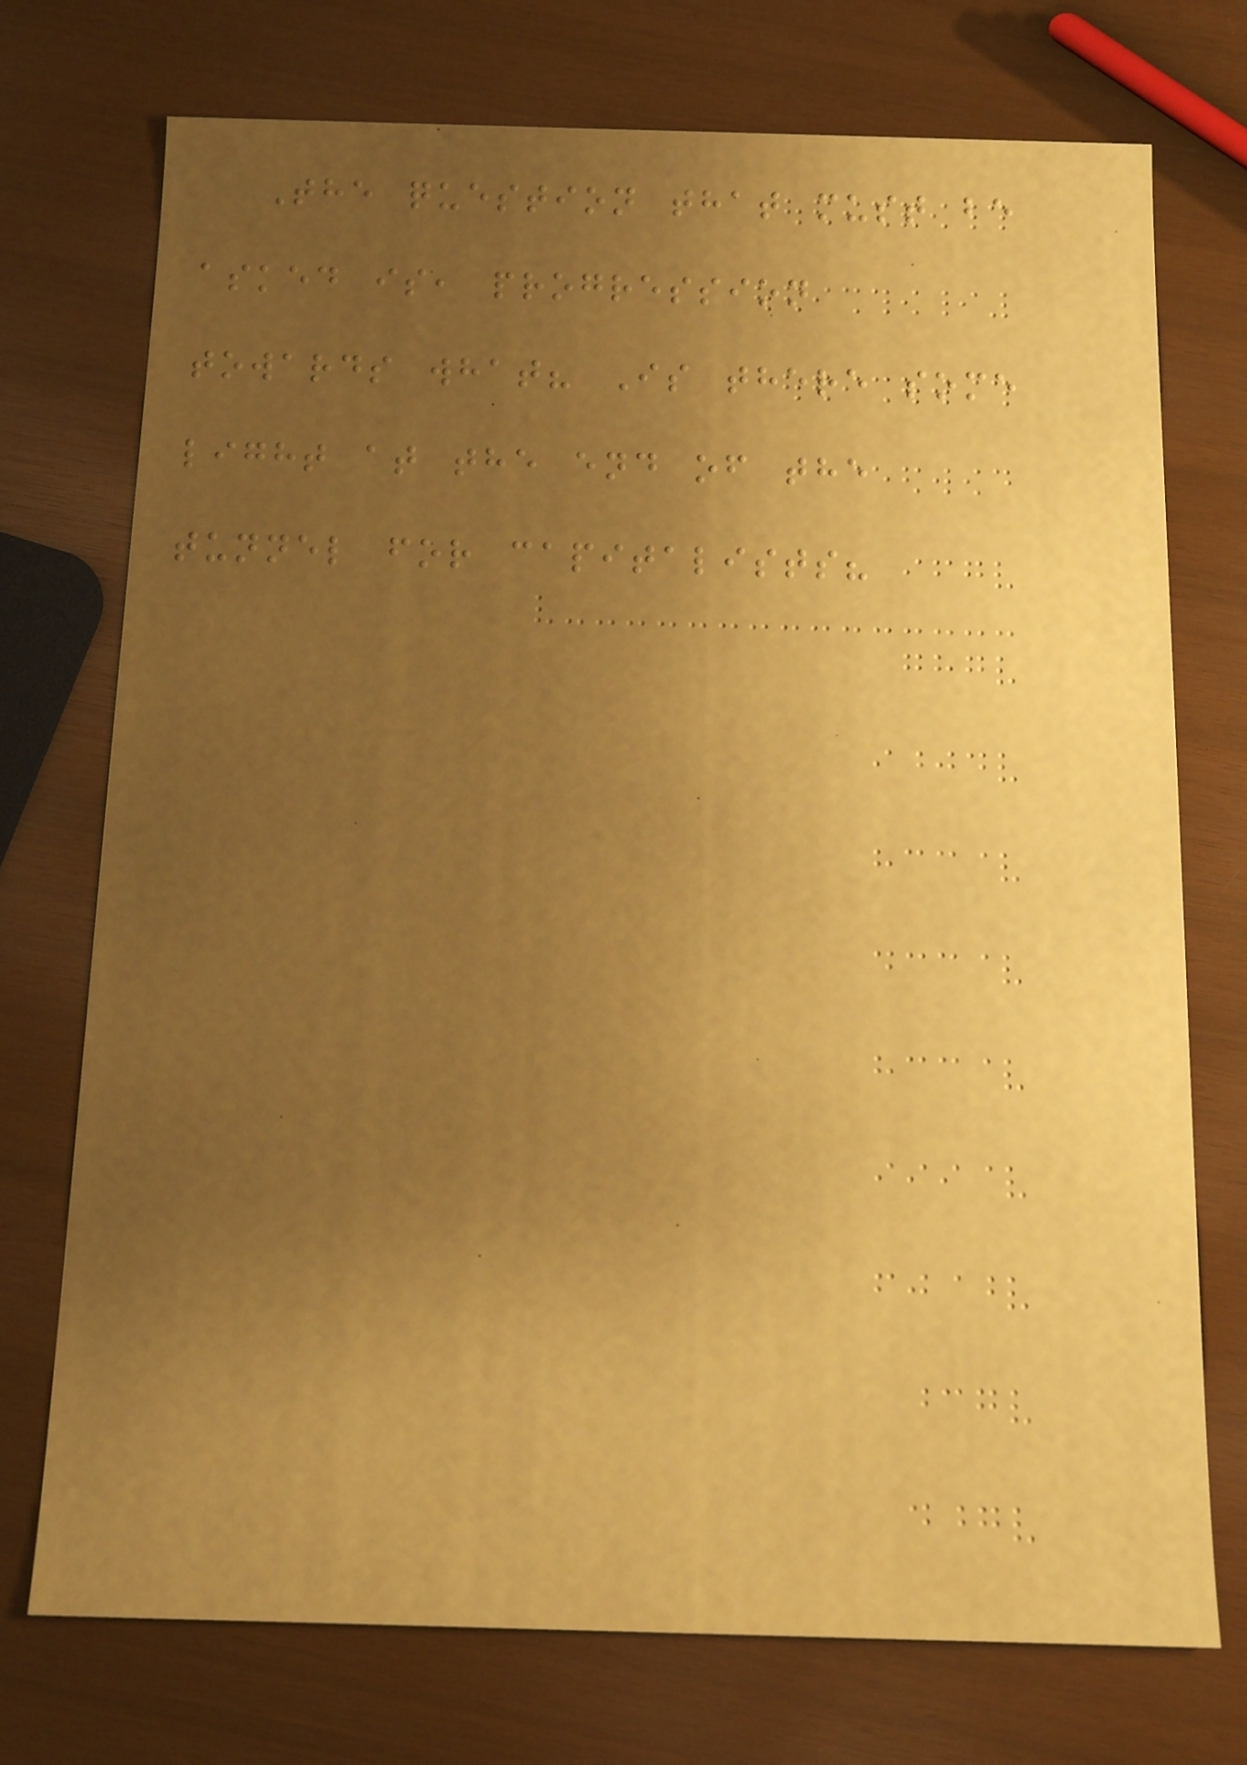The question that must be
asked is, progression
towards what? Is there some
light at the end of the
tunnel for capitalists?
